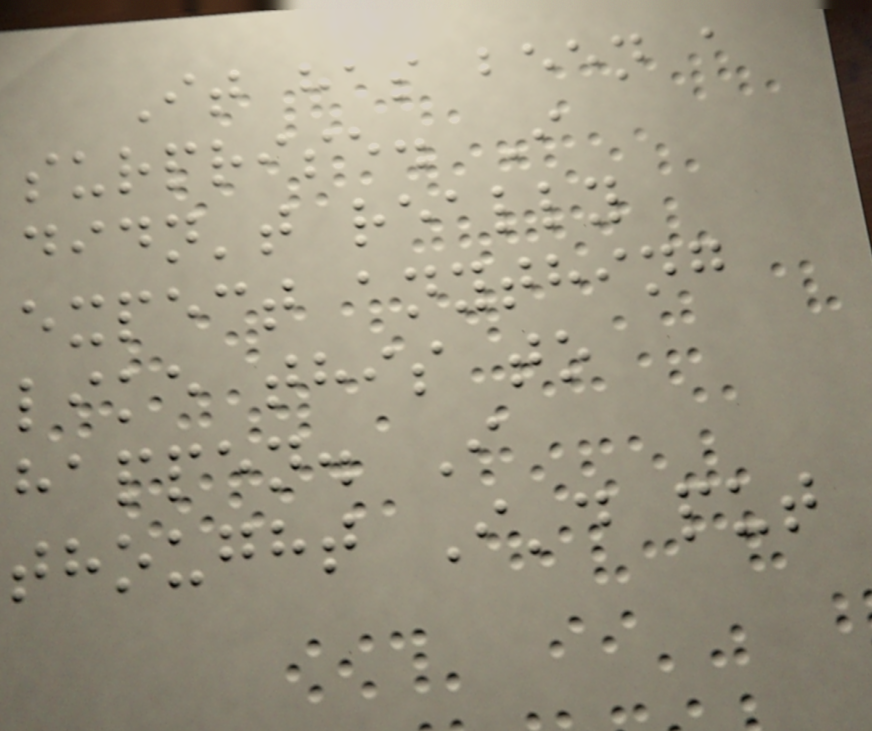It has been a
surprise. I
didn't really
expect anything
like this to
happen. I
thought I'd put
